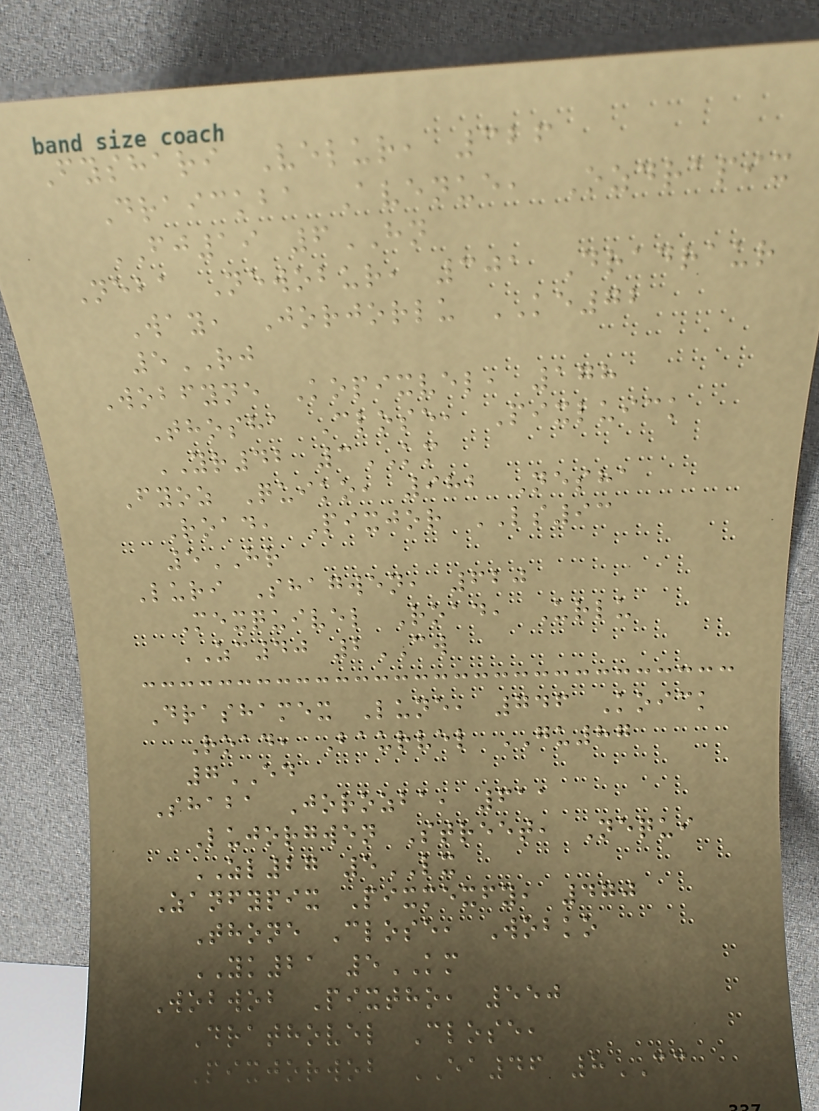Fyshari Velur, 326
Draickba Avenue, Ozdrapix
FJ19 6HN
Neba Newobur, 301 Dradraur
Way, Jorjorlu KE72
5RJ
Wobfyne Kopixvel, 178
Thosha Close, Pixluick
YR42 3KM
Fyoz Quiko, 982 Nesha
Road, Pixjor LS93
5HR
Luri Shagwen, 620
Mexquivel Road, Urlu
ZC40 2CW
Drashamex Lune, 746 Koick
Road, Baurvel GU87
7ED
Shaba Jorozba, 611
Lujorgwen Street, Nequi
ZL27 5LX
Zanfypix Pixmexfy, 470
Thone Close, Wobko
YK21 5KM
Wobwob Pixtho, 550
Drathovel Close,
Pixjorwob EA46 8CC
